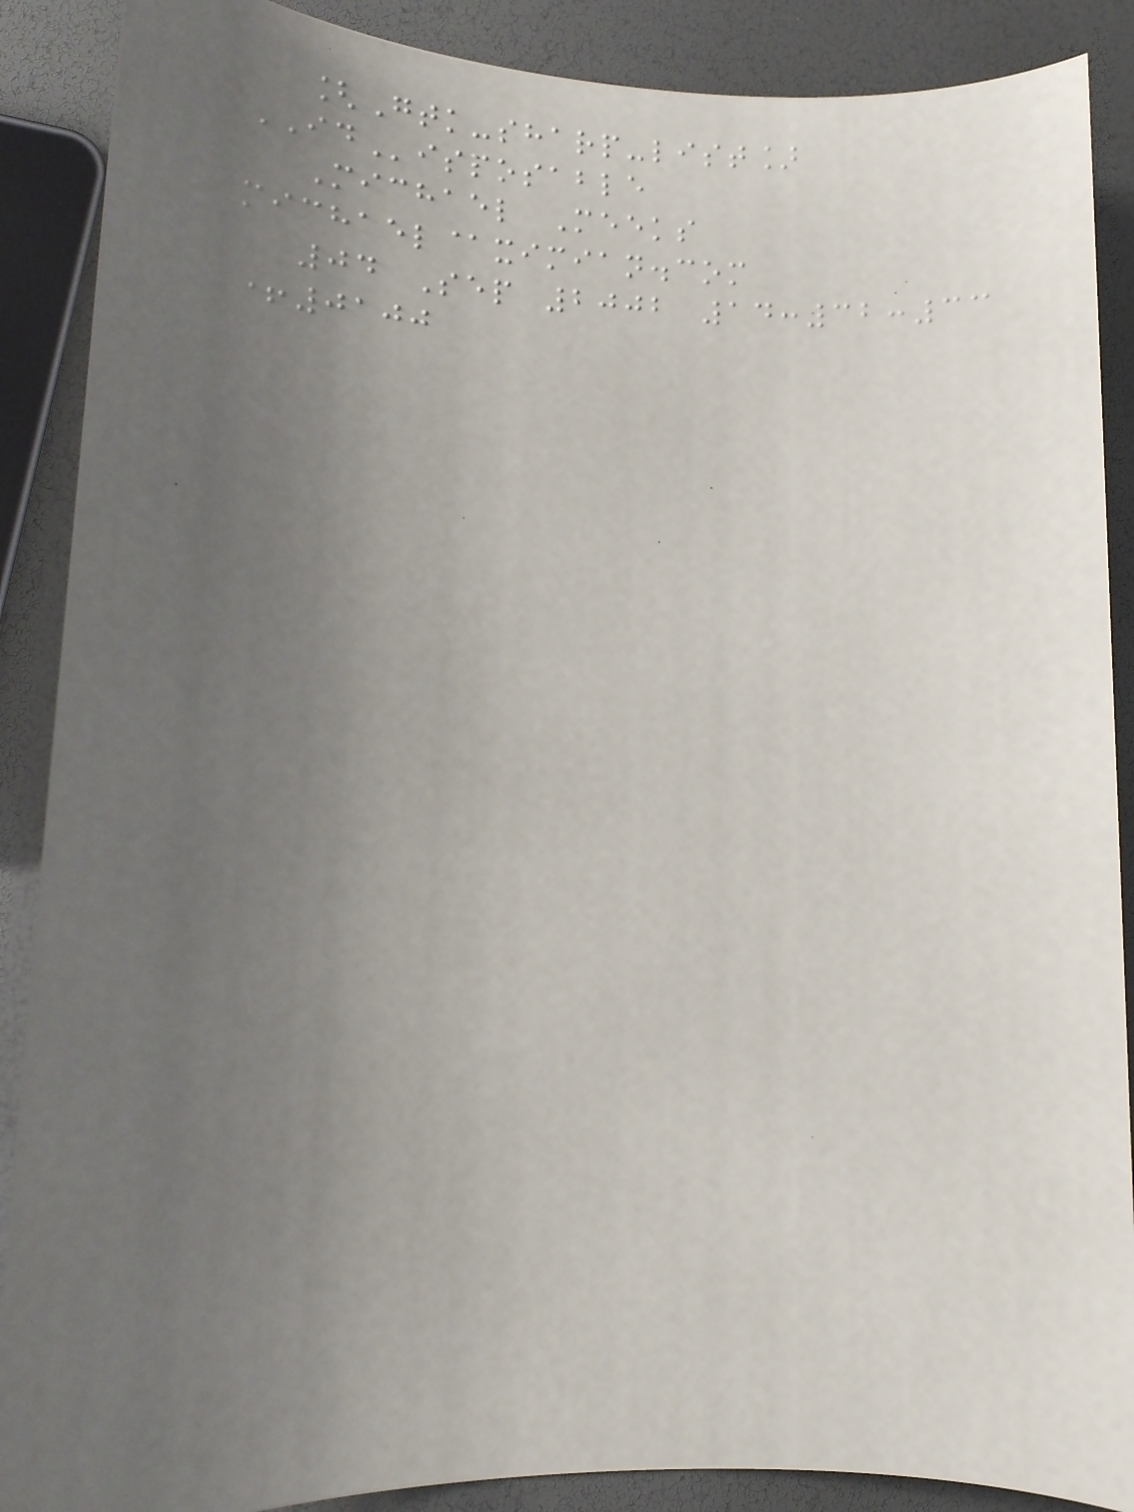[Gtk-sharp-list]
IDisposable
Michael Meeks
michael@ximian.com
04 Sep 2002 14:32:33
+0100
